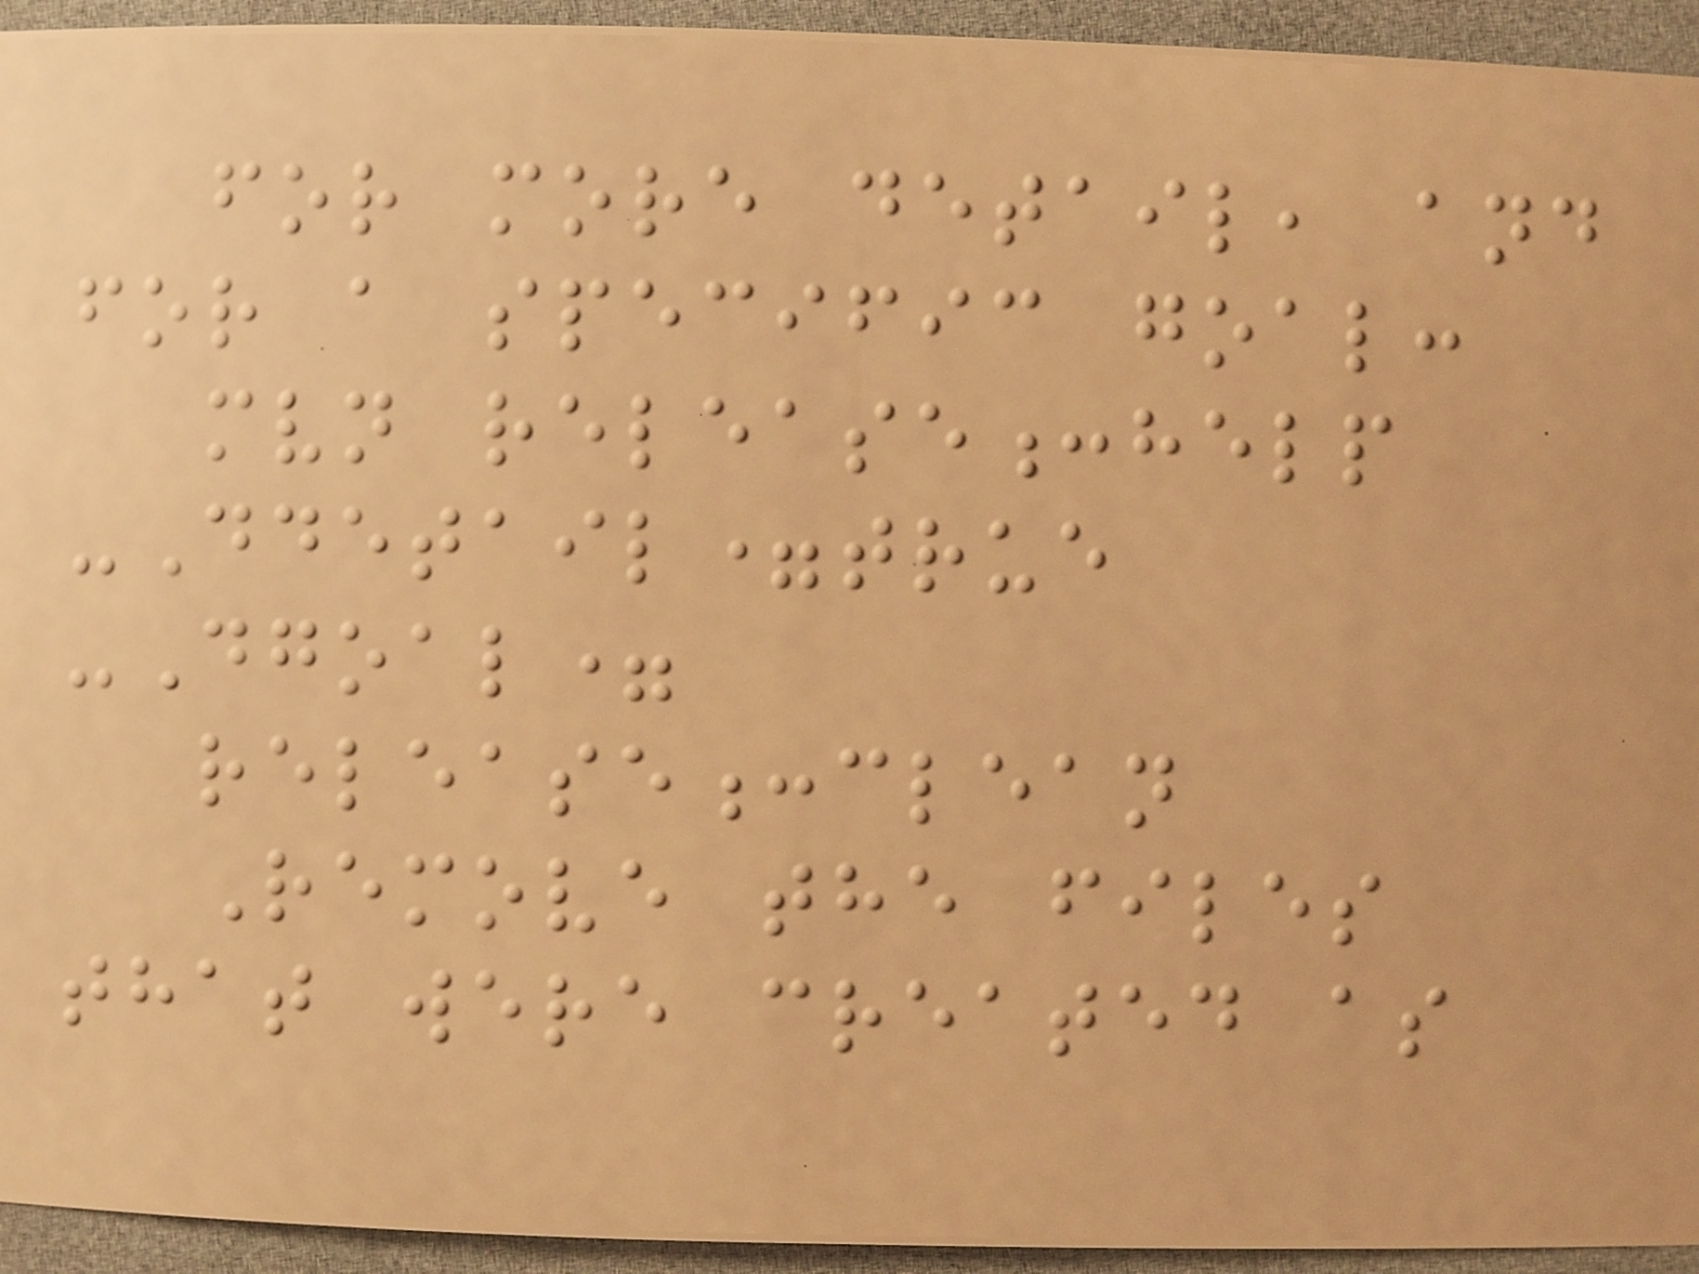for more detail, and
for a specific goal:
mvn release:help
-Ddetail=true
-Dgoal=
release:clean
Remove the files
that were created as
